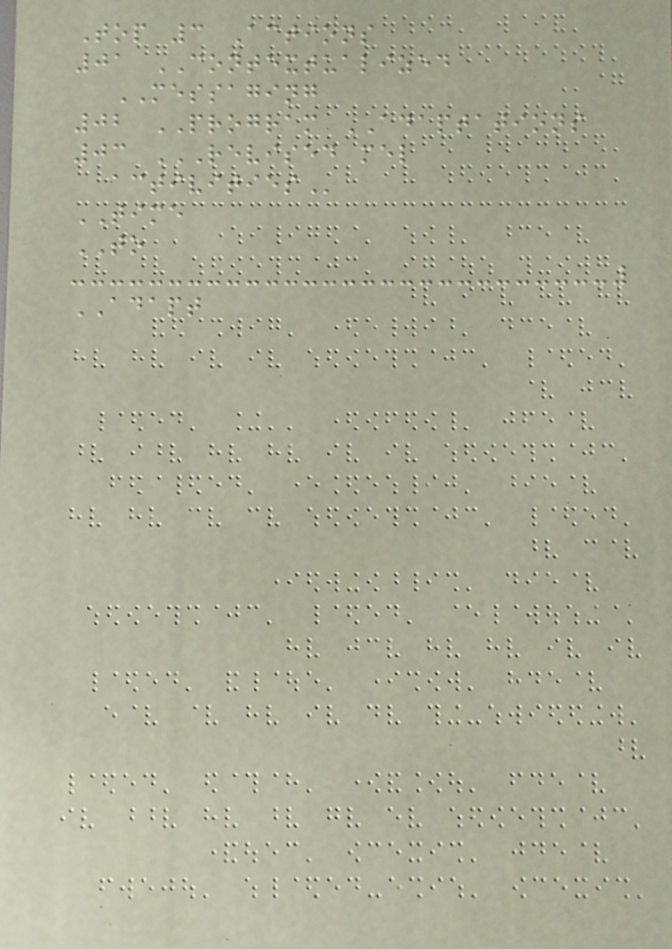Top 3 Actions
01 CONTEXTUALIZED
MESSAGING
02 PROGRAM ADAPTATIONS
03 REVISED MEL
ACTIVITIES
TIME
TO
ADAPT
